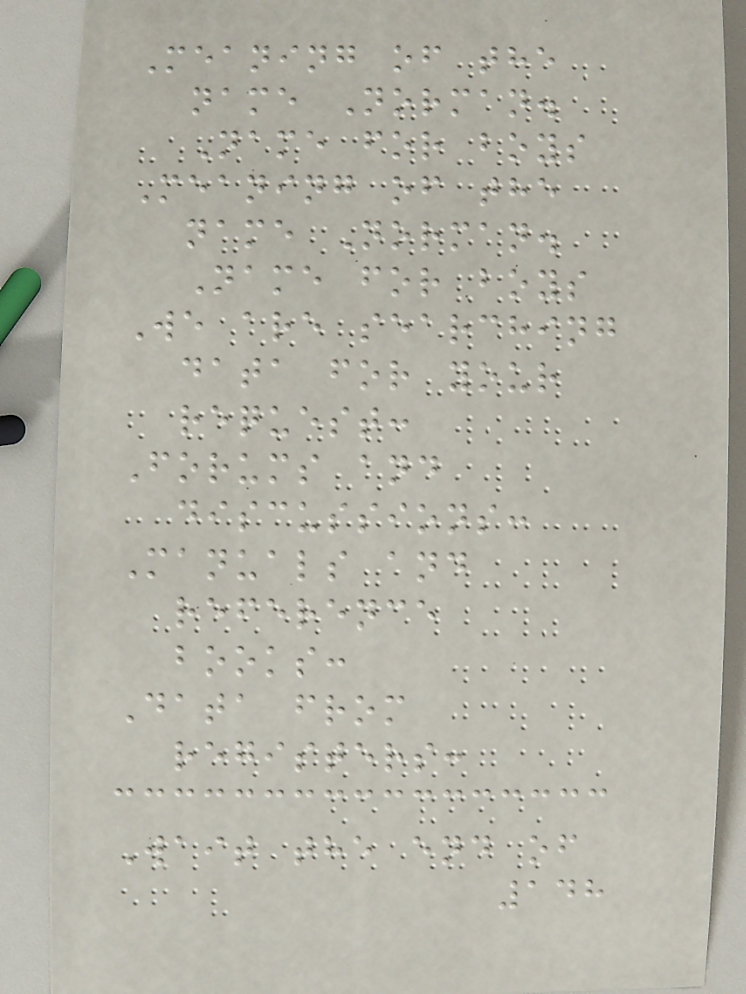Meaning of the
name Norman.
Name for boys
Meaning of the
name Norman.
Name for boys
We are searching
data for your
request:
Forums and
discussions:
Manuals and
reference
books:
Data from
registers:
Wait the end of
148
